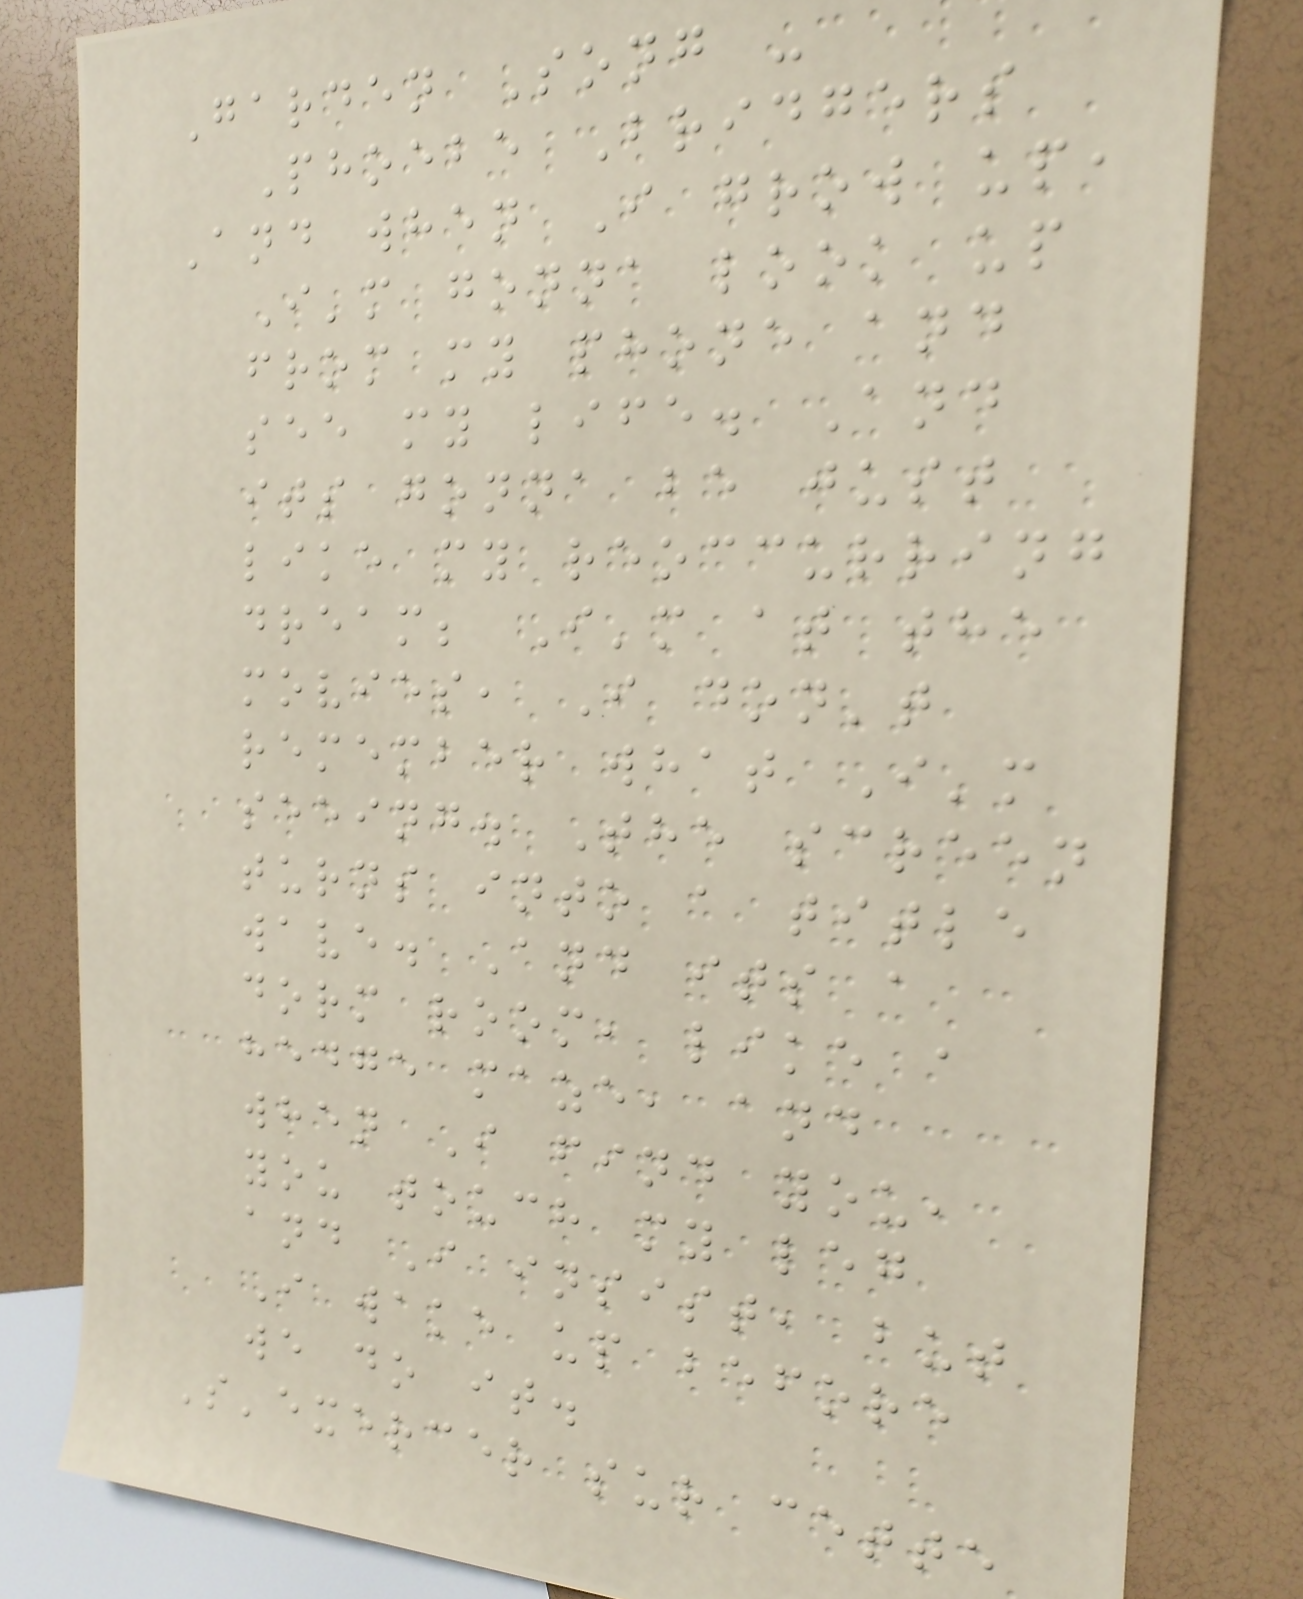Garden Song -
Phoebe Bridgers
And when I grow up,
I'm gonna look up
from my phone and
see my life. And
its gonna be just
like my reoccurring
dream; I'm at the
movies, I don't
remember what I'm
seeing. The screen
turns into a title
wave. And its a
dorm room, like a
hedge maze, and
when I find you,
you touch my leg
and I insist, but
I wake up before
we do it.
S'exercer sur cette
